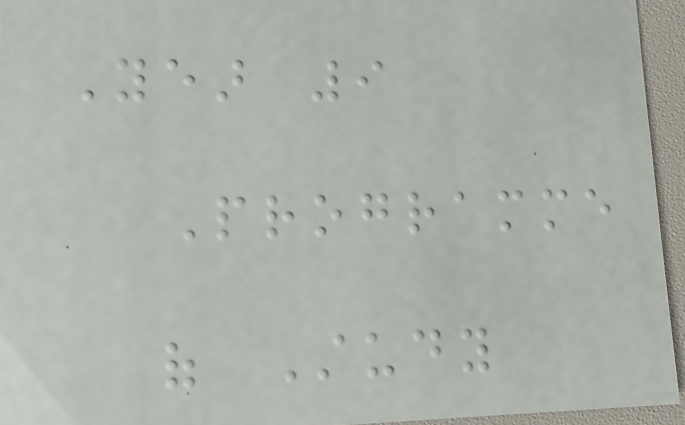Year 9
Programme
of Study
